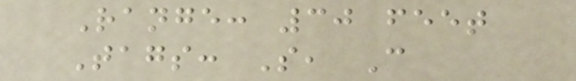Range: 30 feet
Tags: S, C
